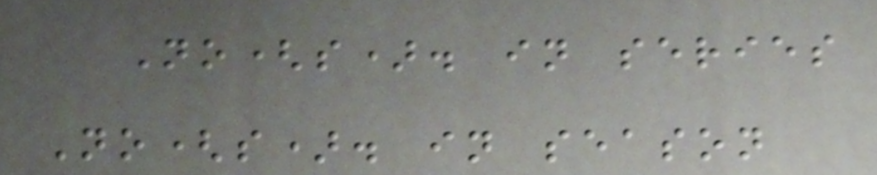No(s). in series
No(s). in season
